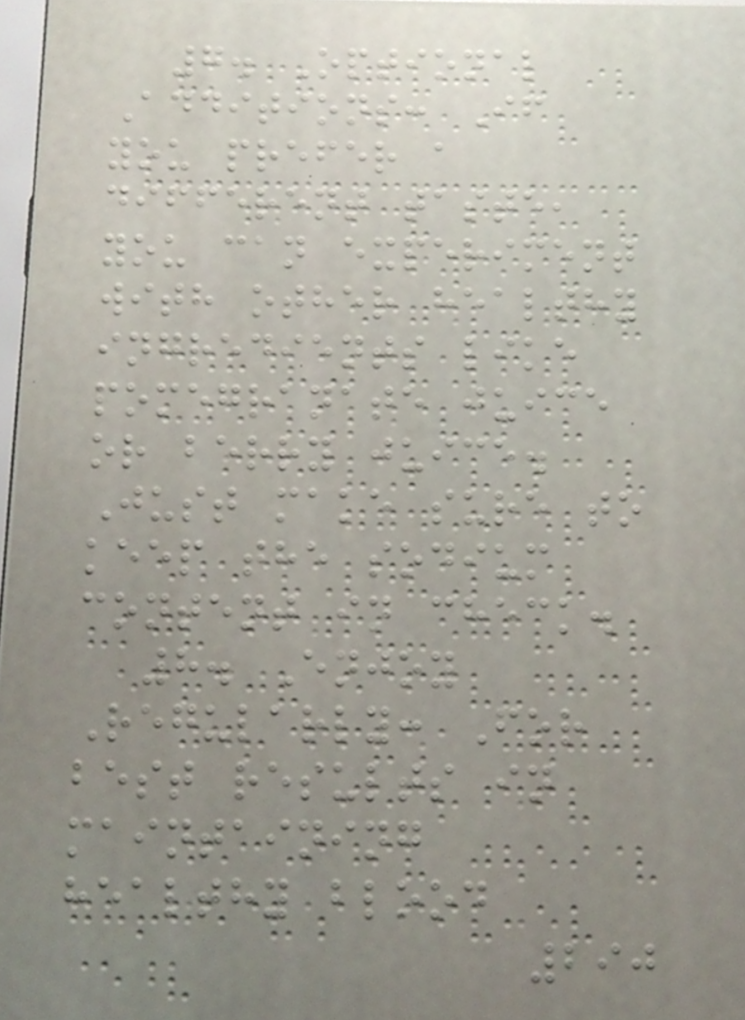7. Optional
Additions: If
you prefer a
different taste,
you can experiment
with other healthy
ingredients like
pomegranate juice
or berry juice.
Just make sure to
keep the sodium
content in check.
8. Enjoy
Regularly: For
best results in
maintaining
healthy blood
290
